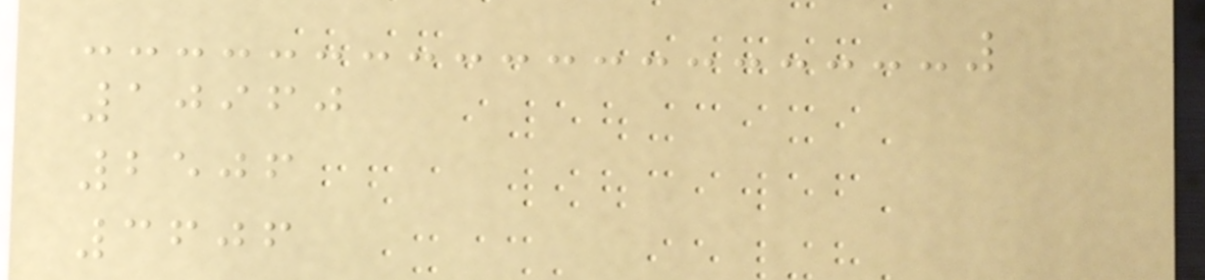10960
2506
3606
